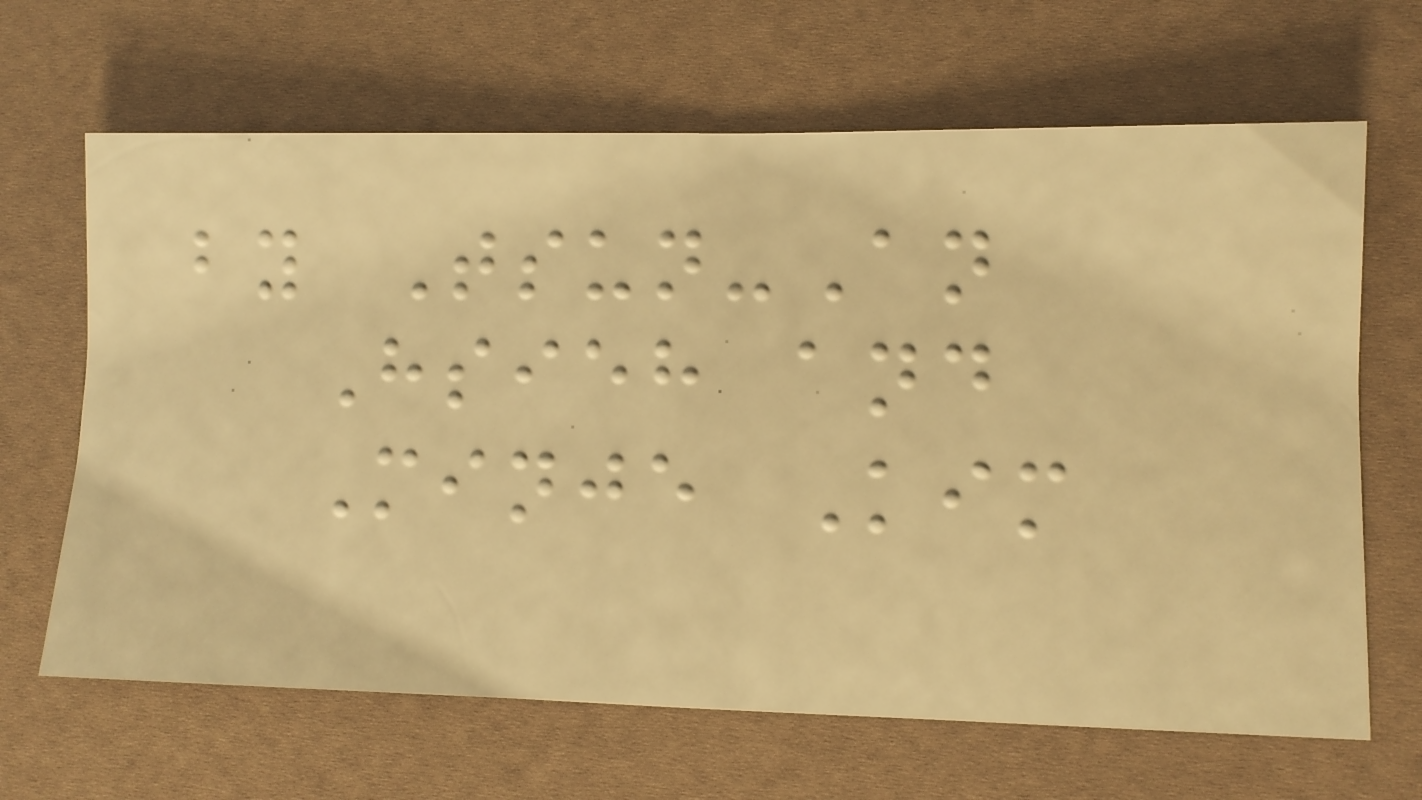by Tsun-An
Hsieh and
Minje Kim
